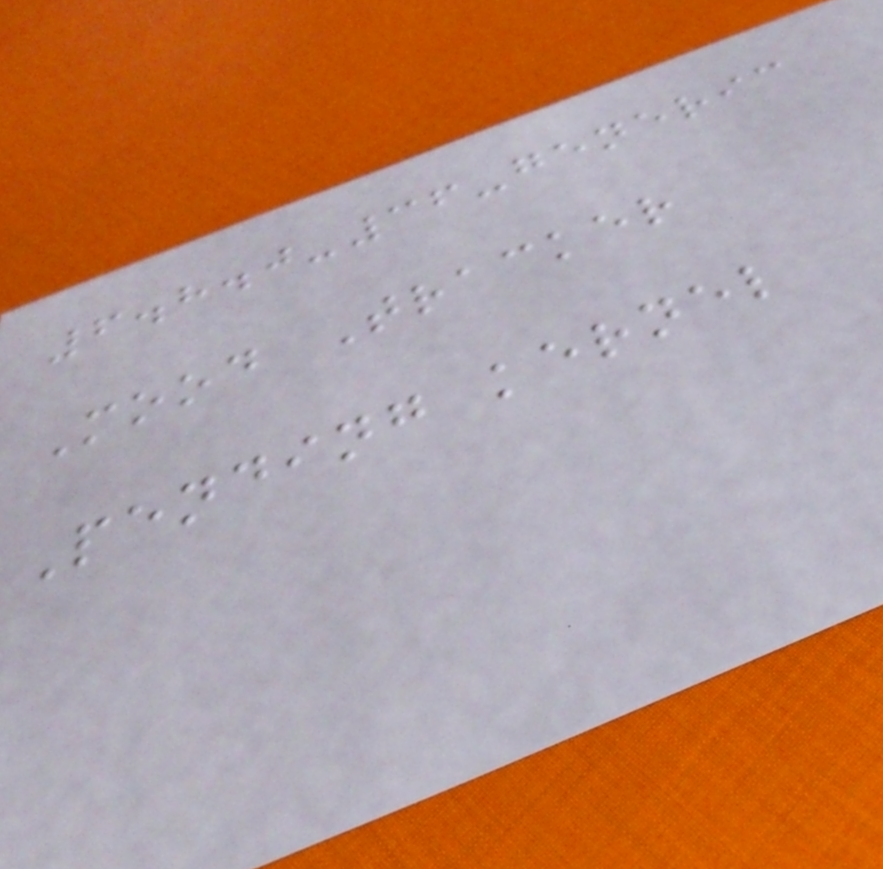6.8.0-36-generic
Mood Tracker
Pending kernel
